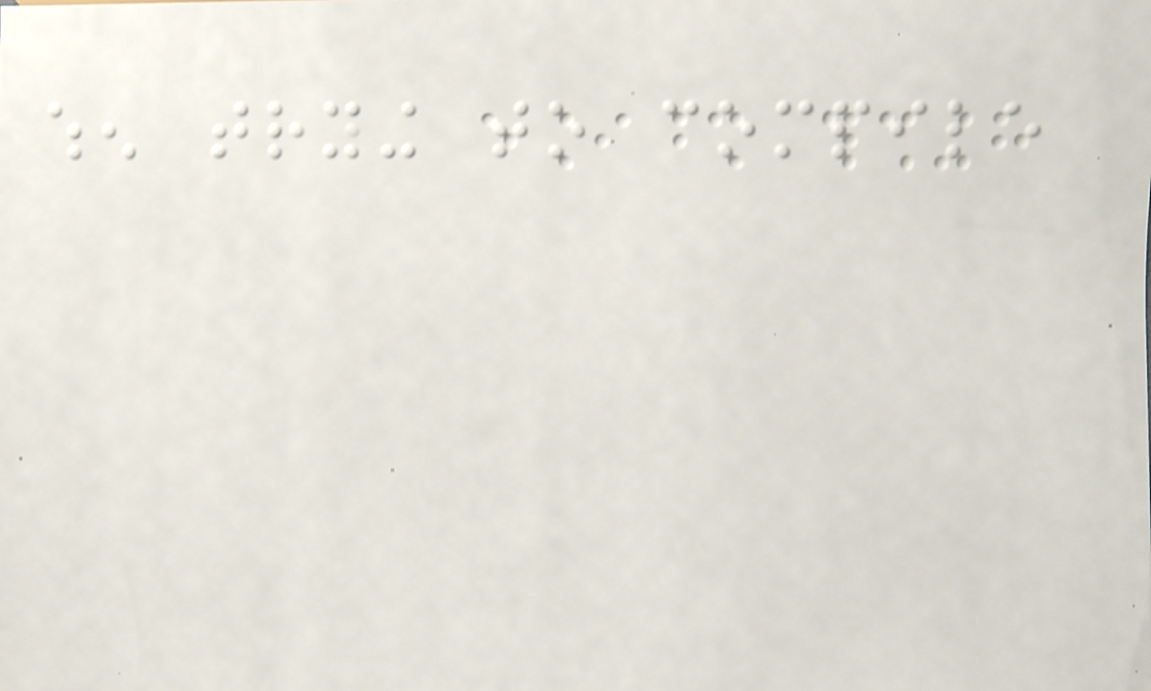when trying to compile
